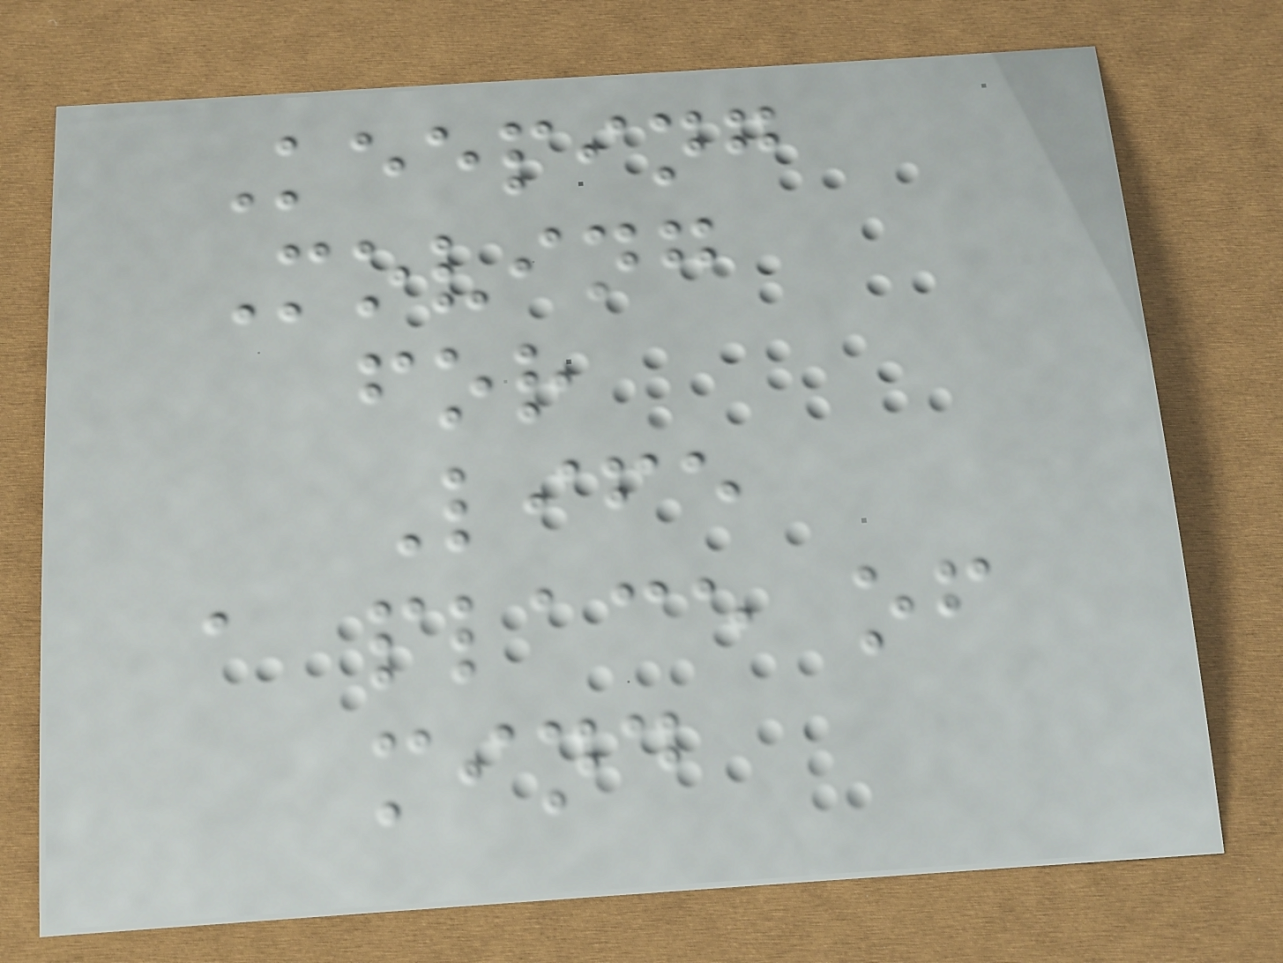Keeping
Moving
for
Life
a place of
mind
